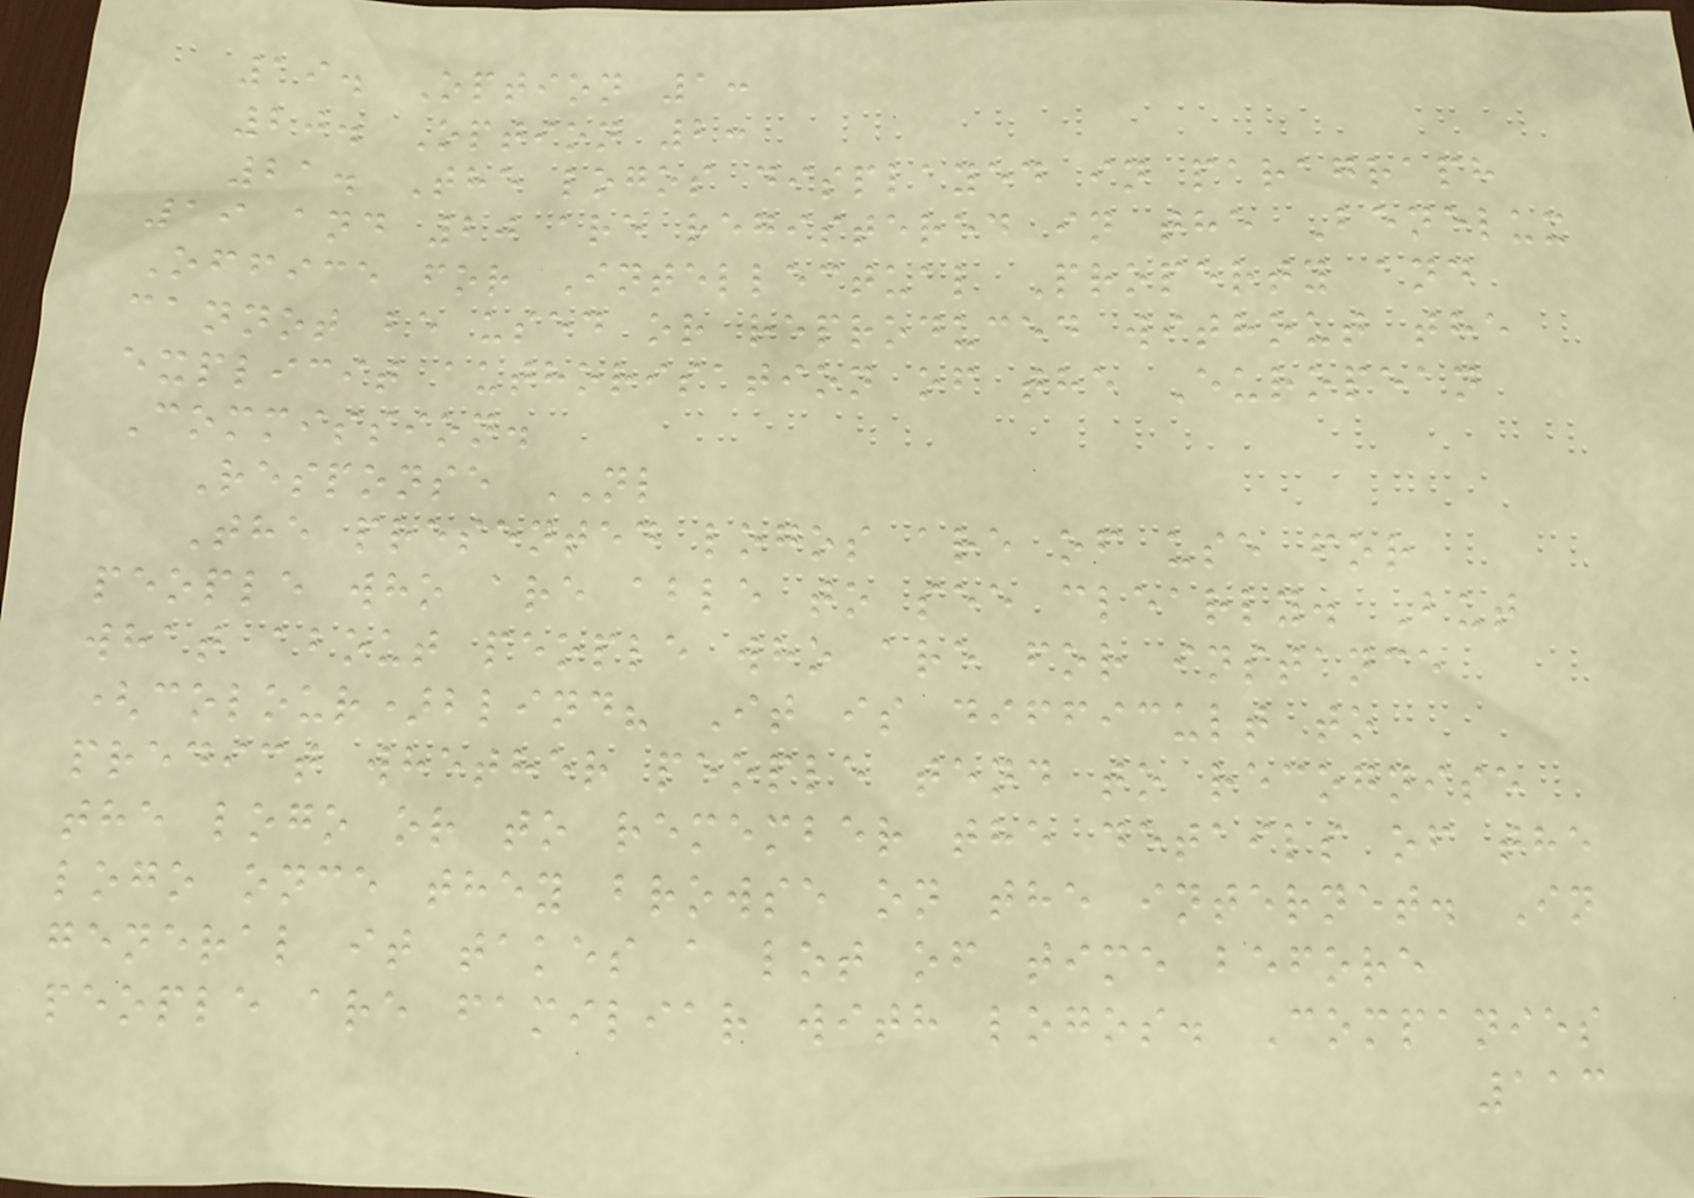19. Option 1:
20. Option 2:
21. The logos displayed in paragraph
19 and 20 are registered in the Benelux
Office for Intellectual Property and
cannot be used or reproduced without the
explicit authorisation of the European
Commission.
Response NL
The presented logos are of use for
people who are able to see clearly. But
what about people who are for instance
(colour)blind? It is difficult to
predict whether people tend to recognise
the logo or to remember the details of the
logo once they browse on the internet. In
general it takes a lot of time before
people are familiar with logos. Companies
113
